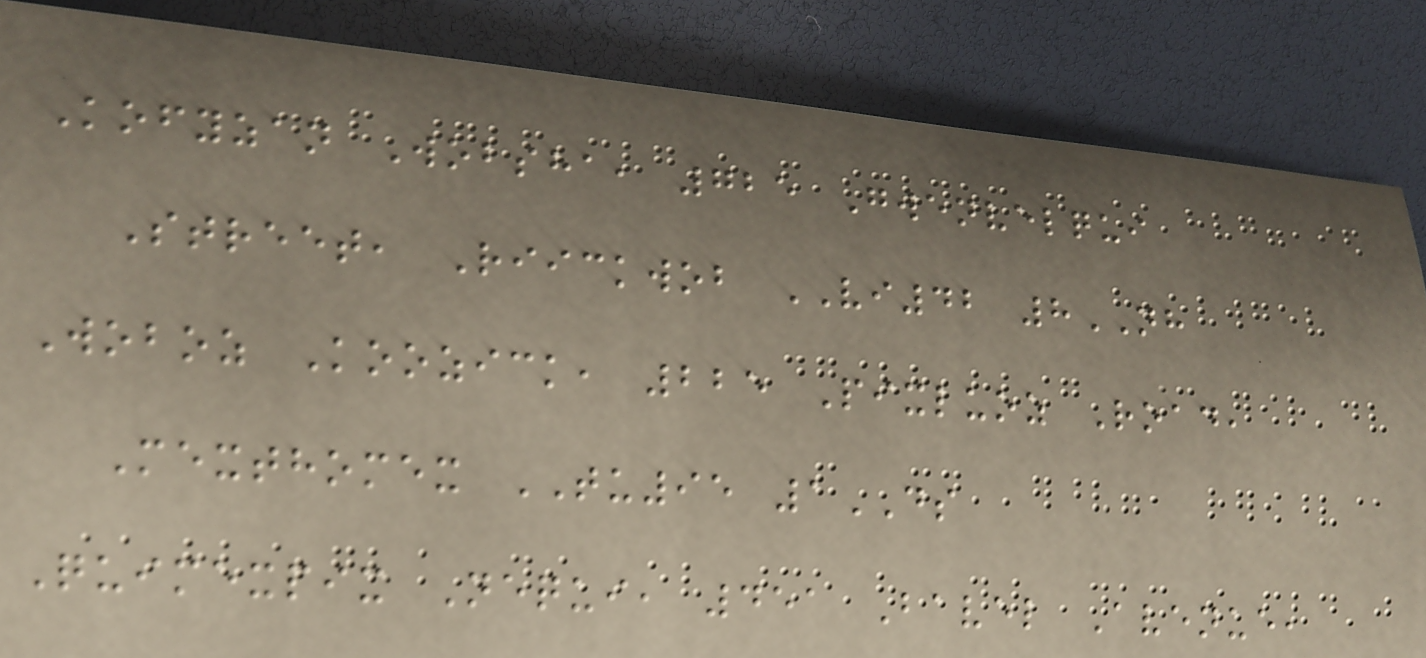Kofyzan Wobsha, 725 Gwenvelqui
Street, Riickwob VI42 8NH
Woboz Koozick, 225 Pixluoz Road,
Mexthomex TU95 1DS
Quimexpix Nequi, 451 Bavel Avenue,
